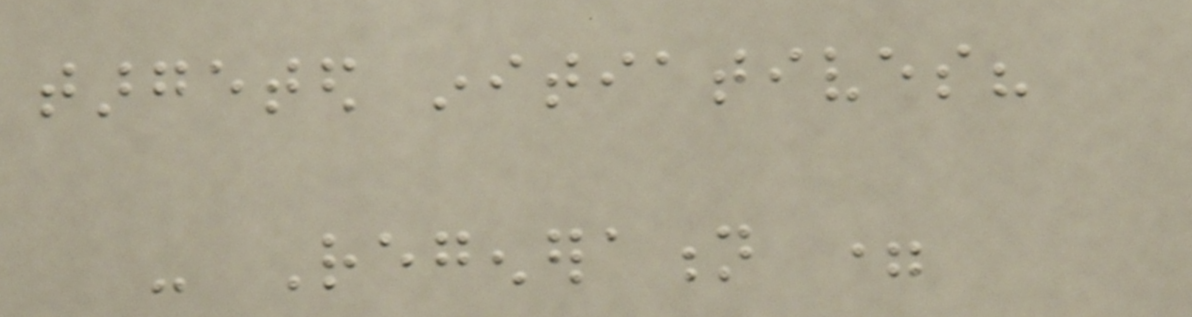targeted initiatives?
- Regeneration =
